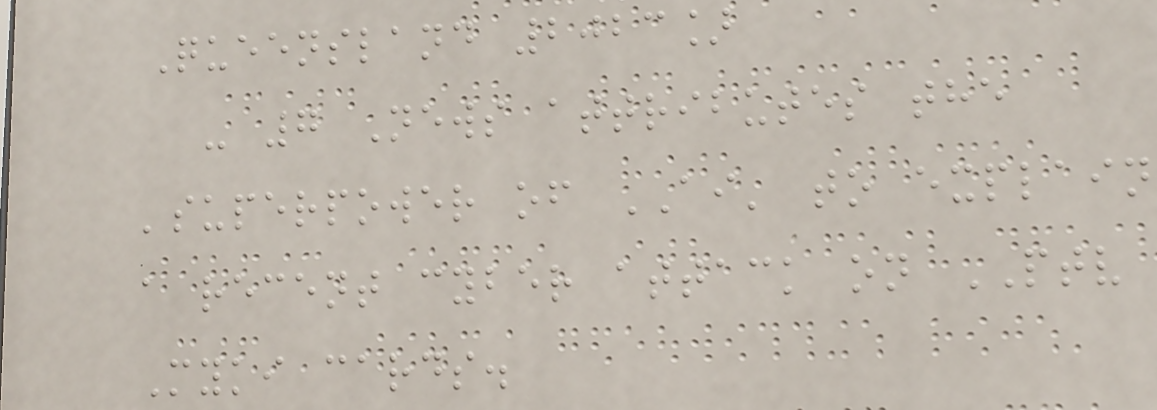Queensland 2023]
- 7 News attributes the
'superpower of AI' to explain
a recent cyber attack on PTV
Myki cards.
